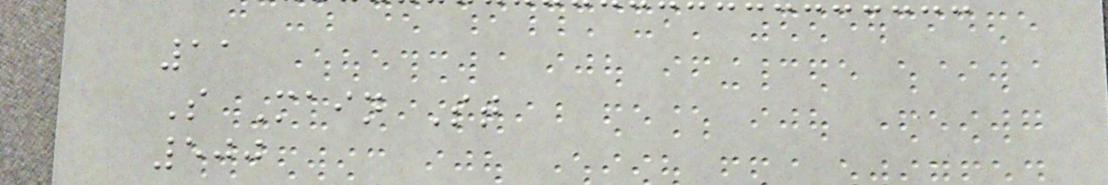11
S Main St
500
